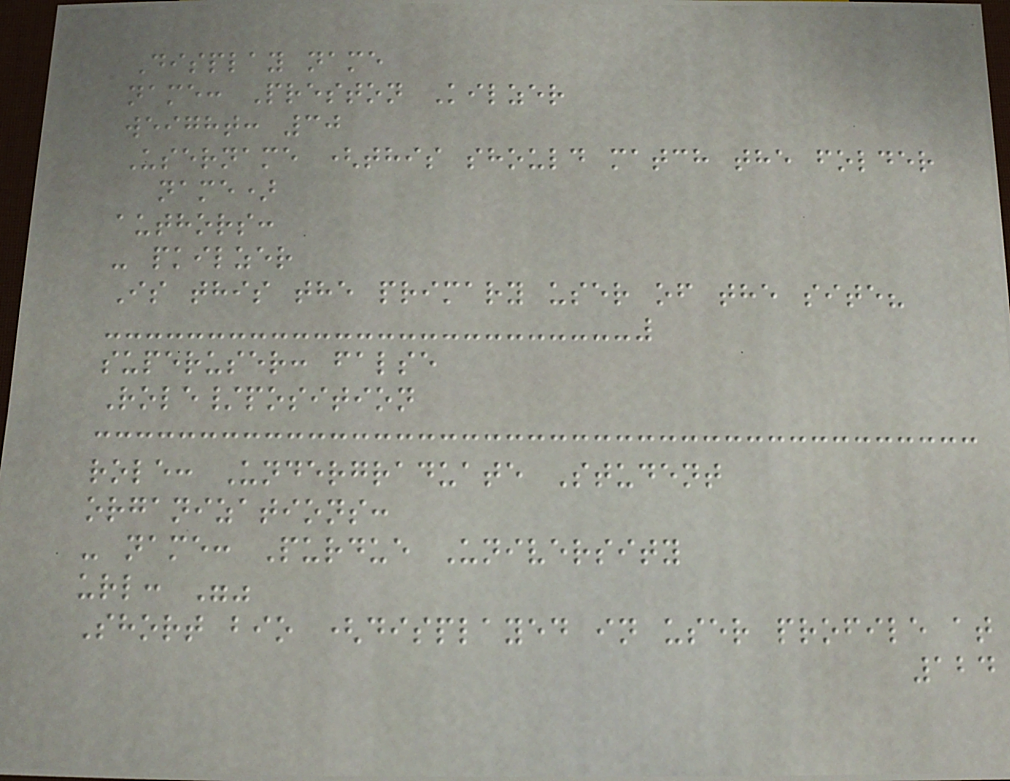Display name
name: Preston Kilzer
weight: 30
Username (this should match the folder
name)
authors:
- pkilzer
Is this the primary user of the site?
superuser: false
Role/position
role: Undergraduate Student
organizations:
- name: Purdue University
url: ""
Short bio (displayed in user profile at
124
